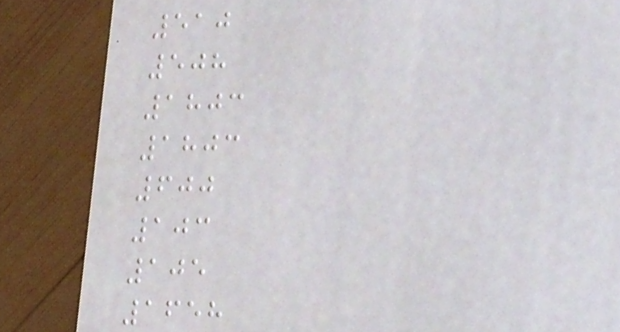510
508
1803
1803
600
103
105
1658
